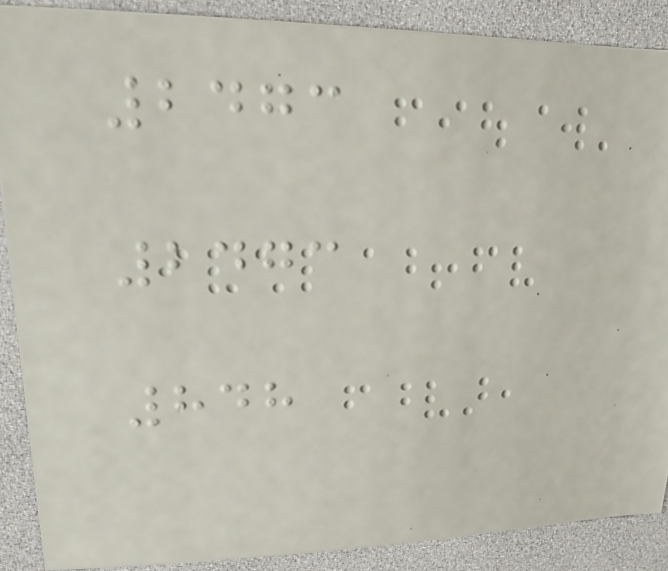2473
2473
848
